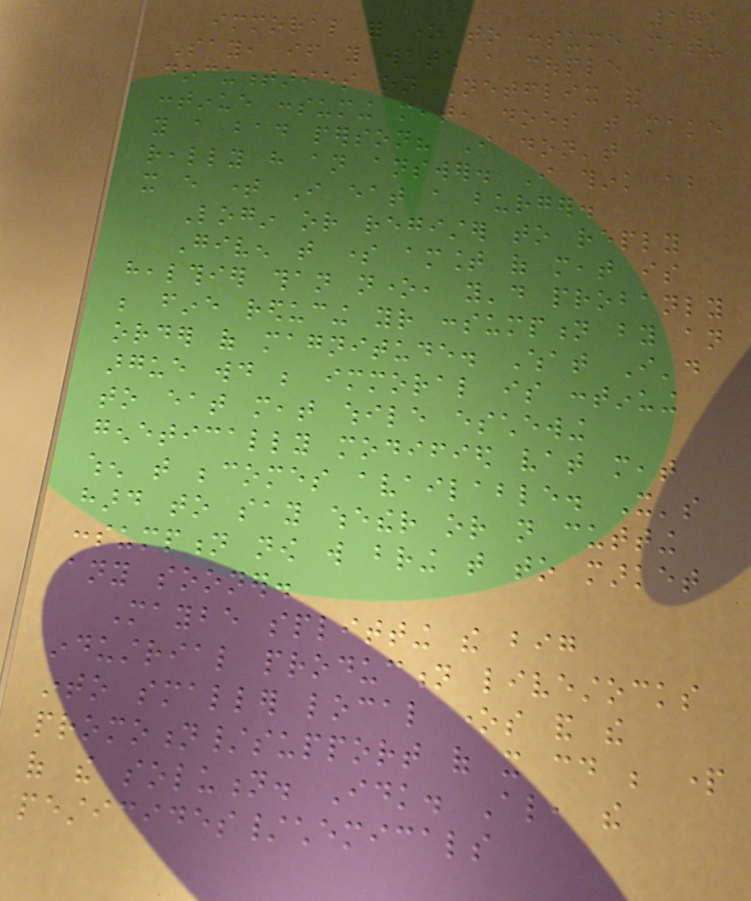171
immoral for one to consume meat?
Say, if you watch a couple
documentaries on Netflix and
continue consuming meat, does that make
you a bad person? I don't
really have an answer. I think about
it every time I eat a burger.
Login or register to reply
Given that some amount of meat is
healthier than none, you'd probanly
be fine reducing your consumption by an
order of magnitude. What I'd
argue would be immoral is continuing
to eat meat while eschewing
genetically modified vat meat
when that becomes available. It's
hard to say whether or not cutting
consumption now will bring that to market
any sooner.
Maybe splitting the big
industrial production livestocks
into smaller local ones and the
promotion/support of it could be part
of the solution. Idk. Also, the
pesticides/chemicals
